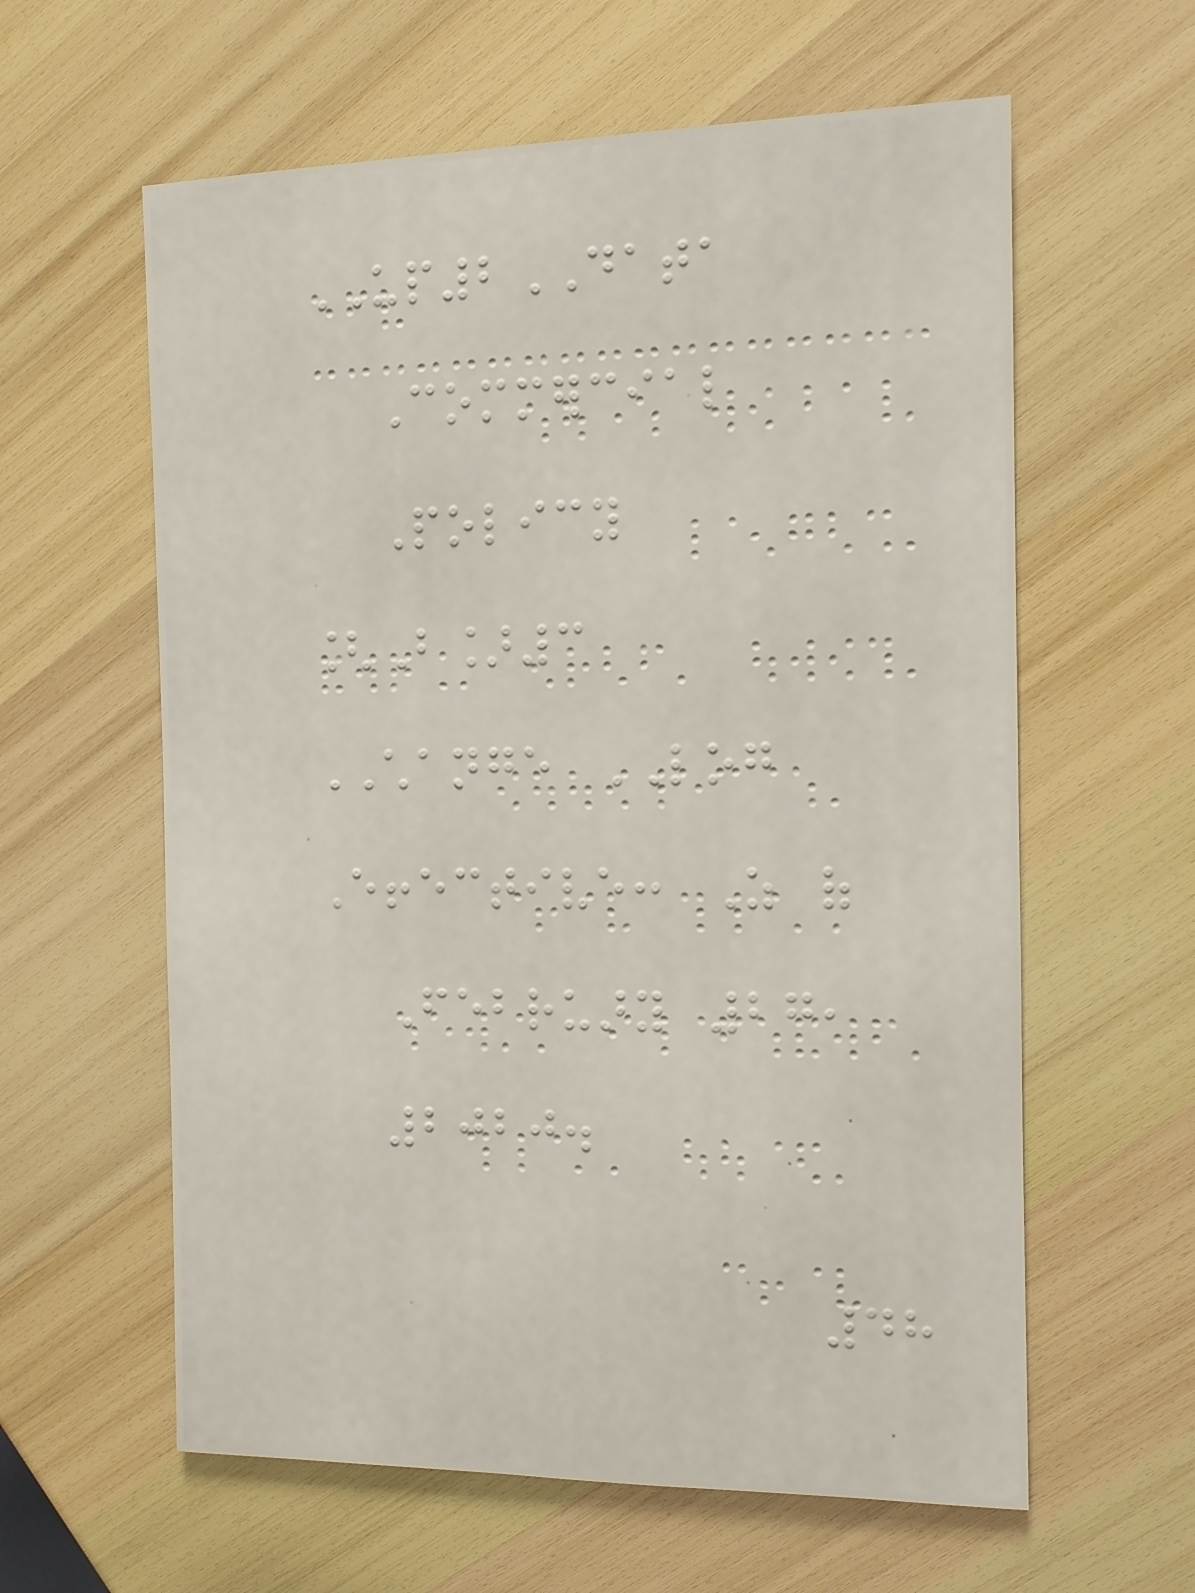UP2DATA
Commercial
Policy
[B]3
CHANGE LOG
Effective: As of
February 27,
2020.
48
